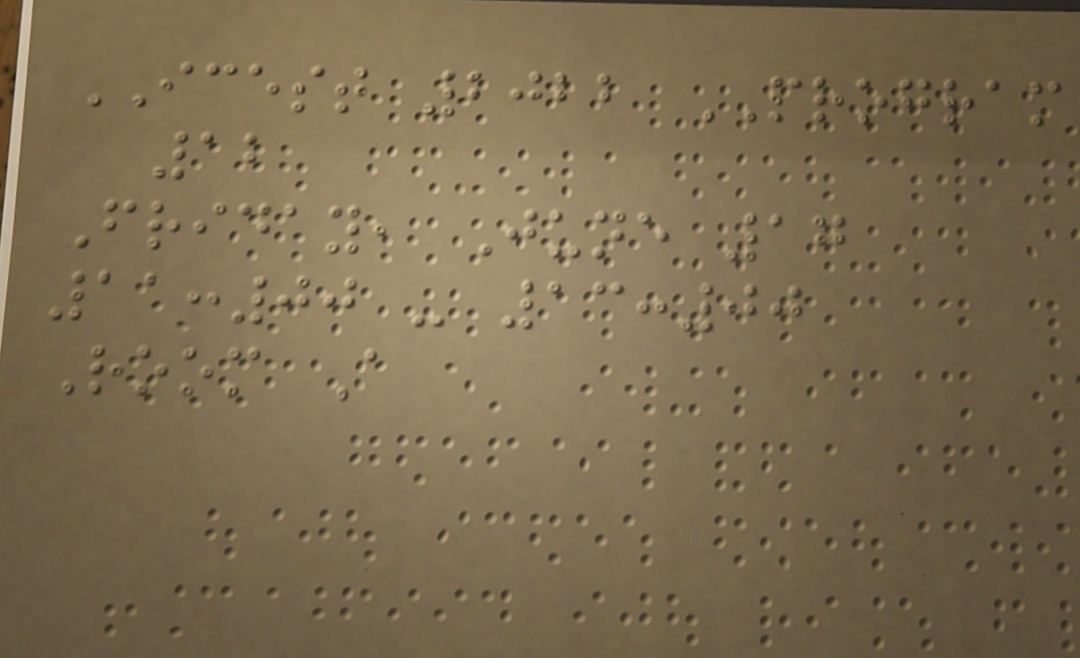ICEST 2022 PROGRAM
12
Friday, June 17
11:00 - 13:00
Room A
